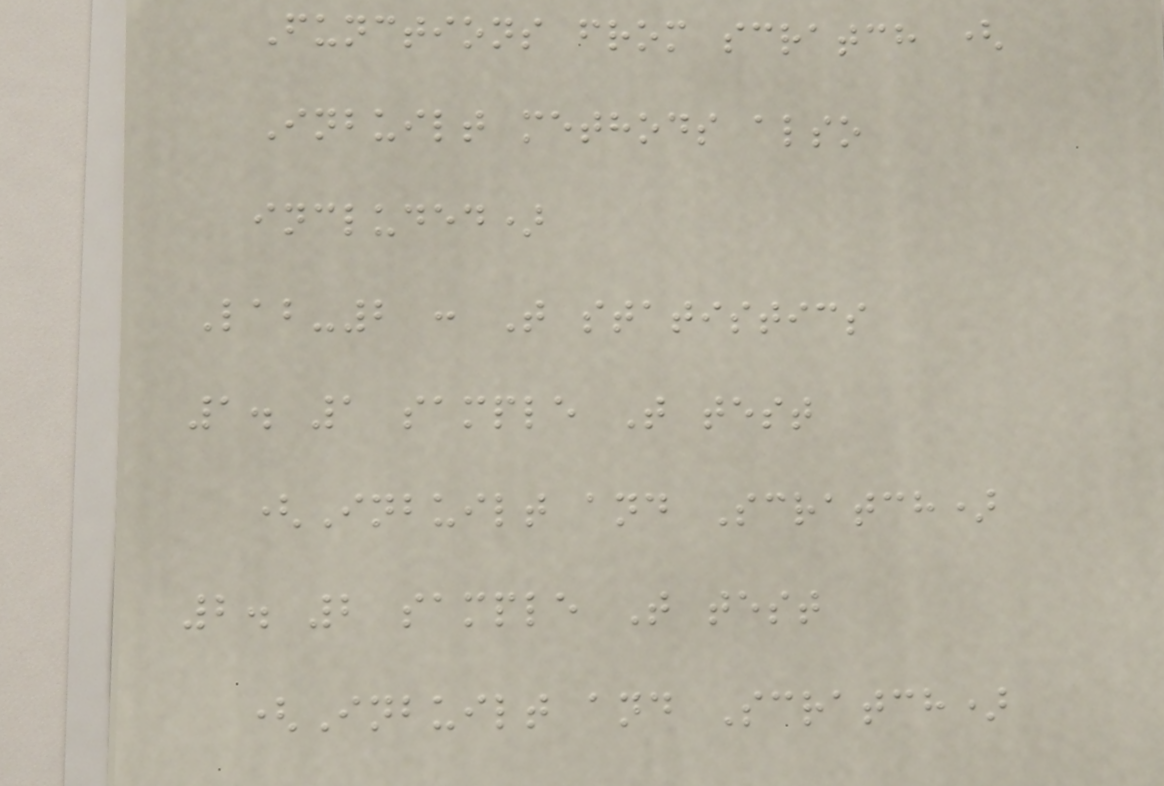Functions from scratch (
Inbuilt methods also
included)
Lab-2 : T statistics
1. 1 sample T test
(Inbuilt and Scratch)
2. 2 sample T test
(Inbuilt and Scratch)
